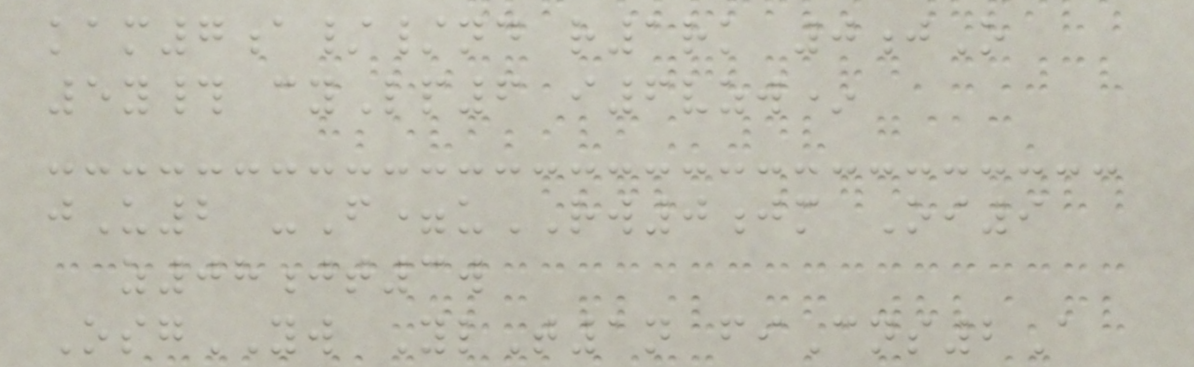kam7a//nd r1rk 0jO
5y# cyLp6 i6vzw*
jU2 -F=uRW0jm Oi9
z08jt3w
OsgYW YlT1n fiCns2A
